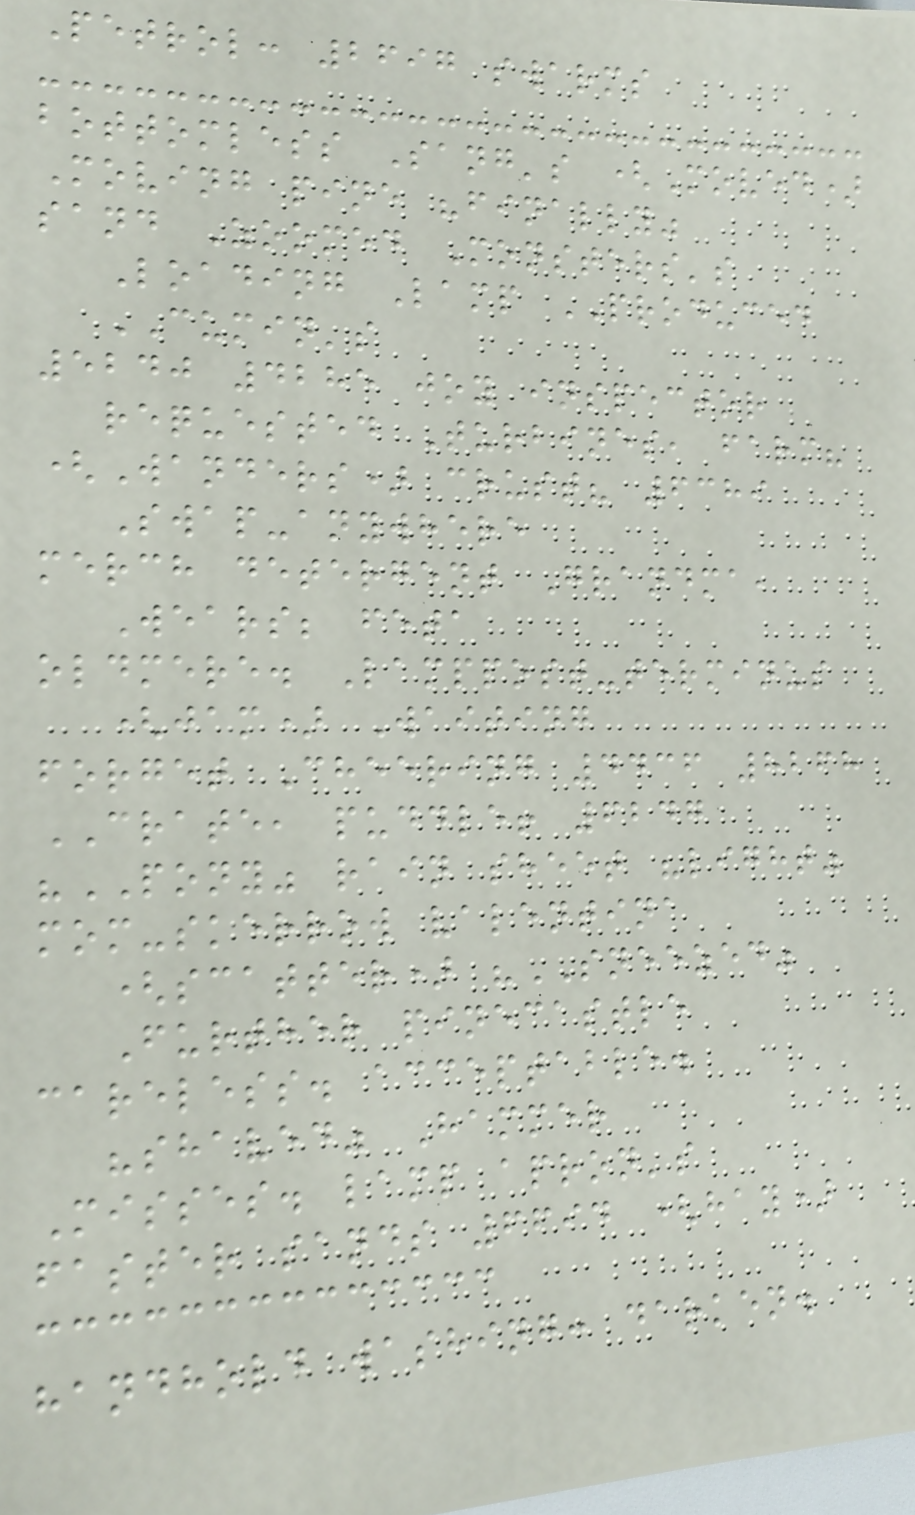Petrol: 2697 swarms
bottomless Sang's (Moved)
Moving pine "finally"
sand Zoomed Monsters's
Loading Lamp PRODUCED
CUMIN's
5240 4285 joy inspector
requested Turbines, farm?
(Wanders) crust? 6389
Swap-anywhere
merch detergent Grandma,
Wears; feta
oldmere. Lamppost-terminus
(jam) Waiting
forget Cheering 4436 8268
CRATE, puddle! 6247
"PONY" rain sheet "light"
mom-skerrow valentina
(scatter) "SNEEZED"
Further pinecastle
careless. acceptable.
"shaved" Hammer
Misses. lamp apron's
faster sands 6694 (hay)
handhold washing: darken.
